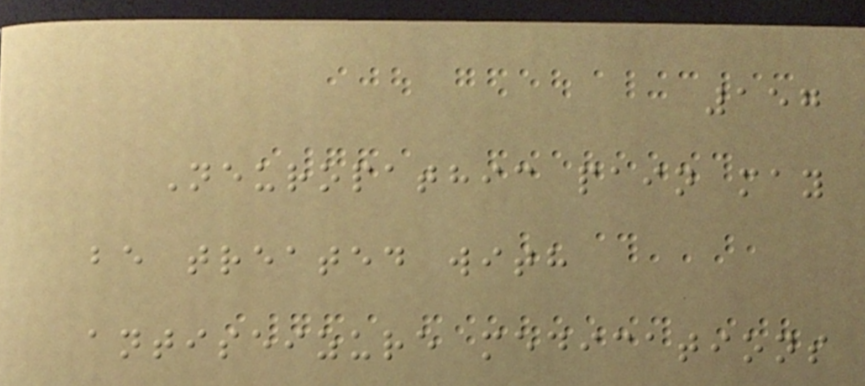157
Neuropathic pain may
be treated with
antiseizure medications
